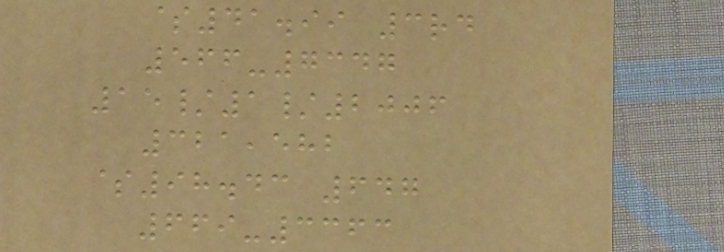$41.99 3rd
566-7347
15/1/2006
321,582
$98.43 647
669-3363
